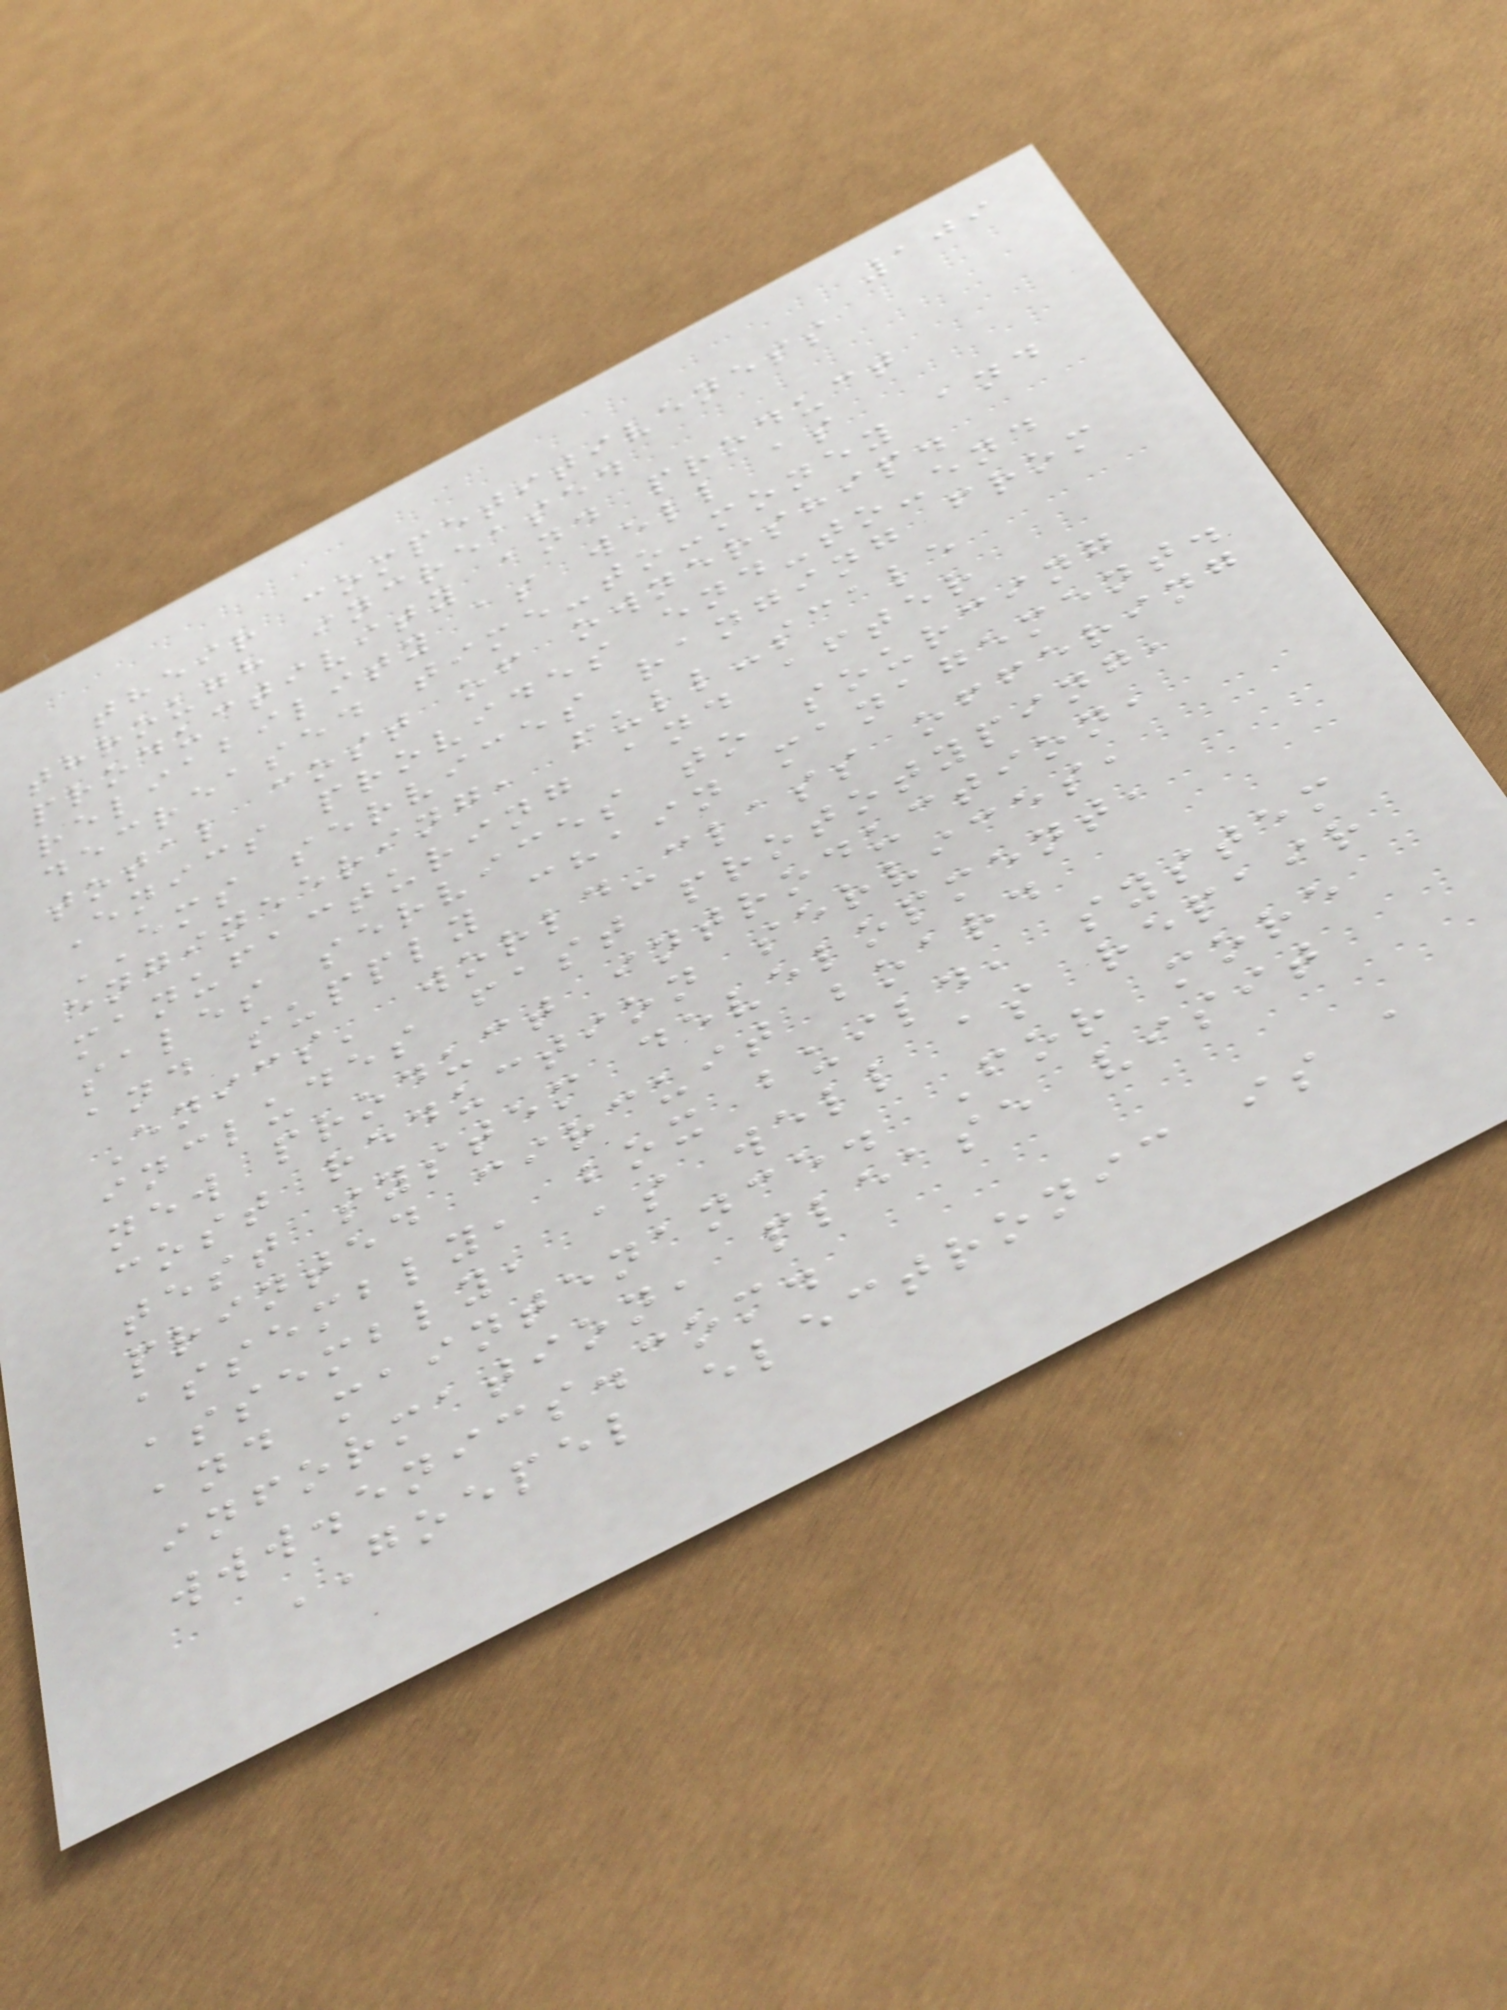109
their competitiveness
through increased
productivity and product
reliability as well as
decreased time-to-money and
total cost of ownership.
Enics provides end-to-end
EMS services ranging from
engineering, full-scale
manufacturing and after
sales services to sourcing
and supply chain management.
Enics' world-class offering
includes fast prototyping,
new product introduction,
cost reduction services,
test system development,
printed circuit board
assembly, box build, system
assembly, as well as repair
and maintenance. For more
information, please visit
www.enics.com.
GOEPEL electronic is a
